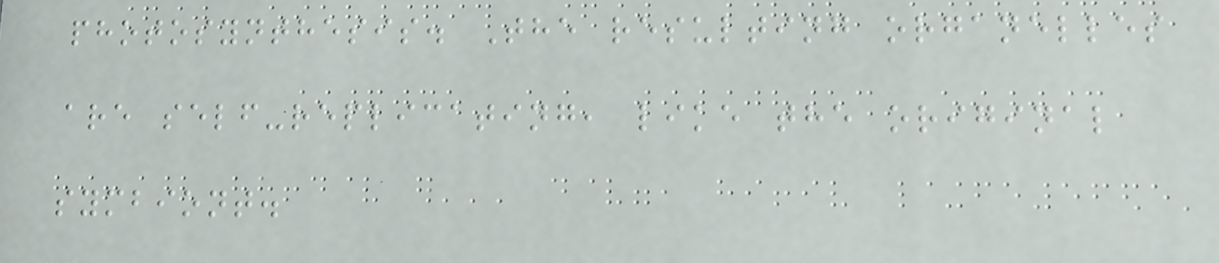photosynthesis. The resulting organelles
are self-replicating, like the original
symbiont.
